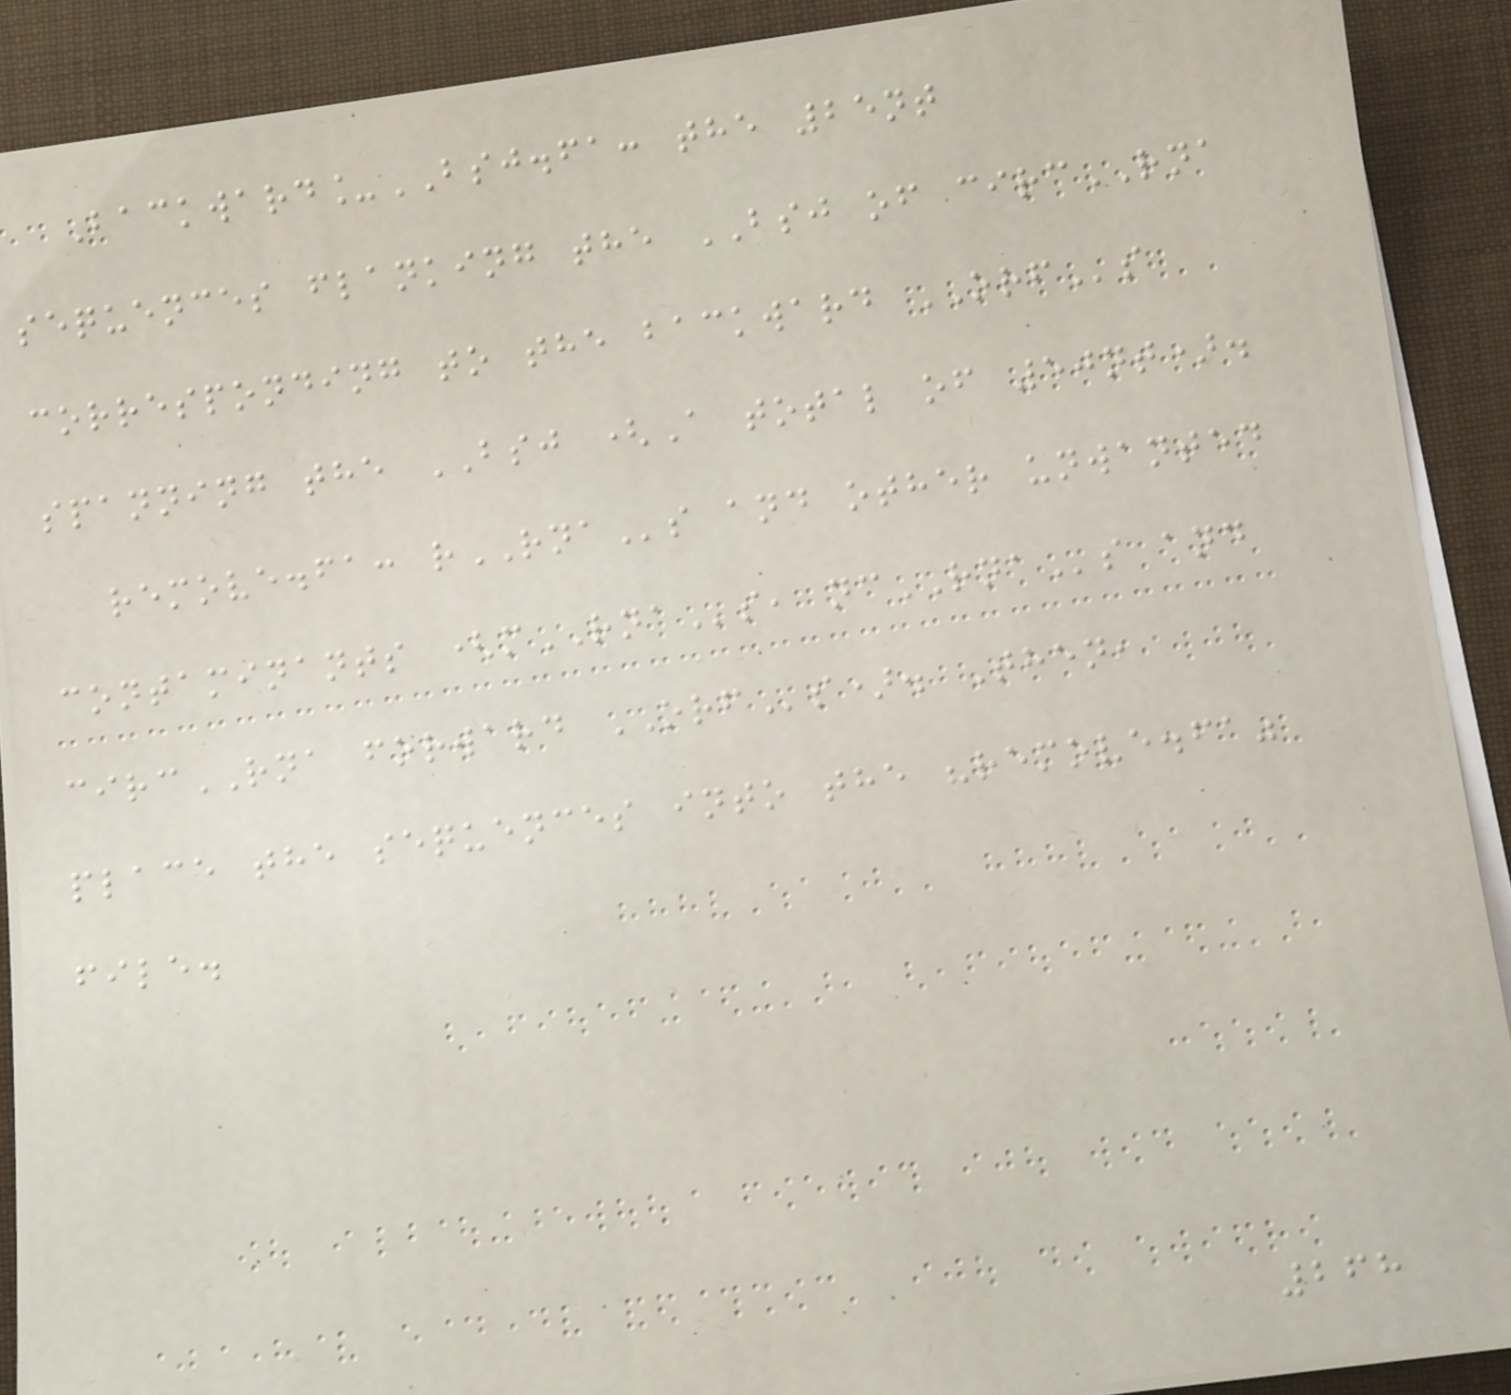Backward_BSJ.fa: the 25nt
sequences flanking the BSJ of circRNA
corresponding to the backward ORFs
spanning the BSJ (A total of 50nt).
remove.fa: rRNAs and other unwanted
contaminants (mRNAs, ncRNAs and
circRNA forward ORFs). Then,
place the sequences into the "remove.fa"
file.
268
